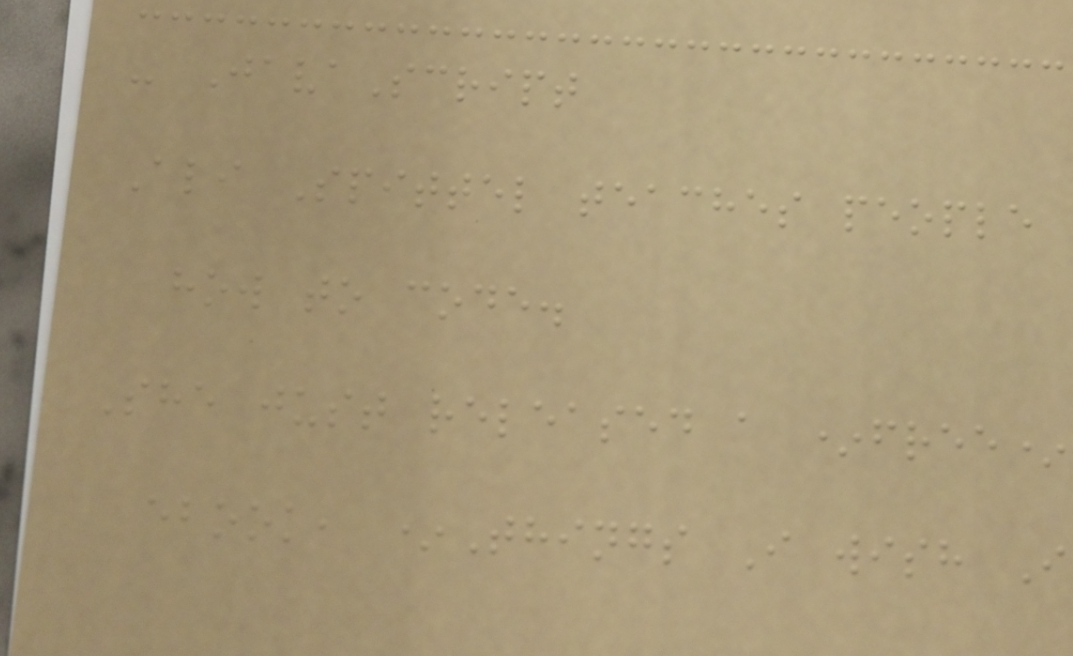- JavaScript
Ali Spittel teaches people
how to code.
She just released a *free*
ebook, *Things I wish I
